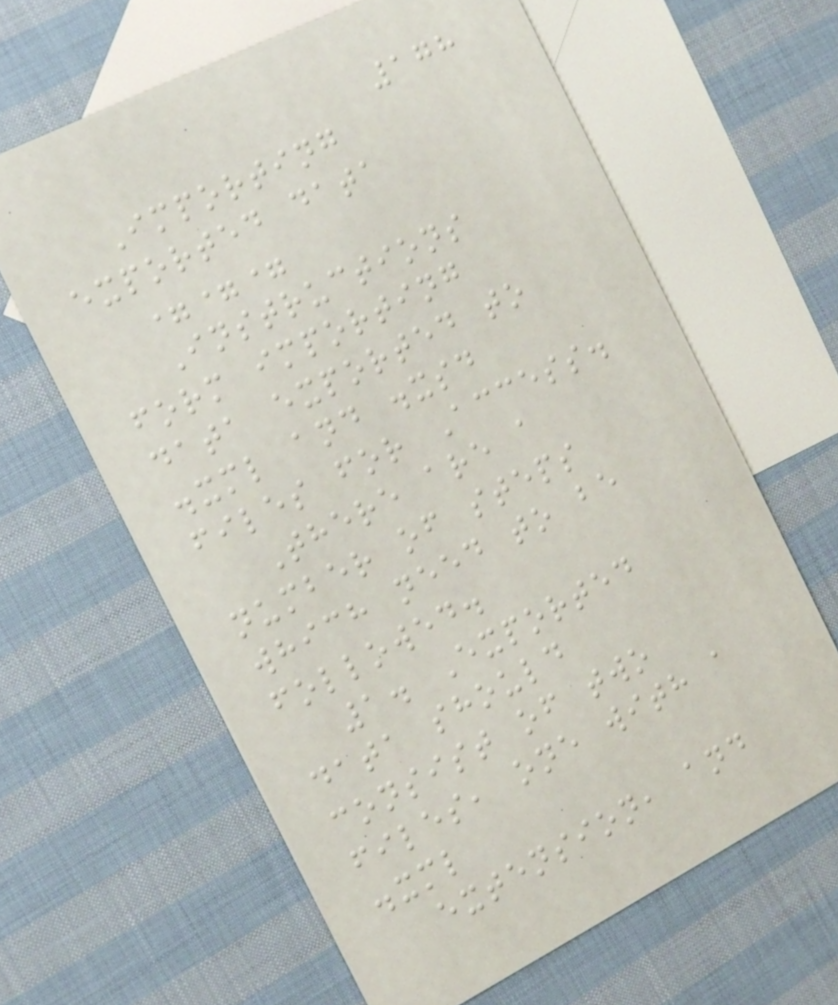178
Importing
exported data
===
Instructions
form importing
data exported to
.xml and .xsd
files for Access.
There are a
number of steps
which need to be
followed.
1. Exported
data should
consist of two
files, one with a
.xml
extension, and
